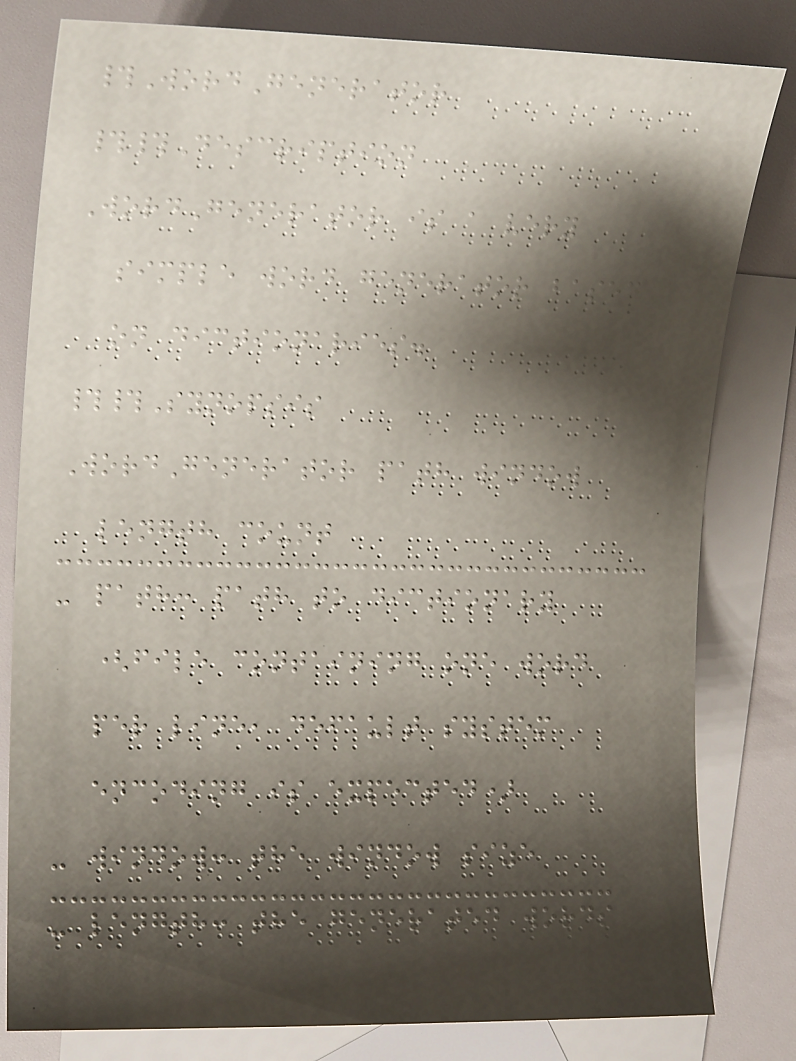#WordGenerator
##Description
WordGenerator is a very
simple word generator based
on dictionaries.
##Synopsis
WordGenerator path window
length count
- path: path to dictionary
(file containing one word
per line, default system
encoding is expected)
- window: the window size
- length: the generated words
